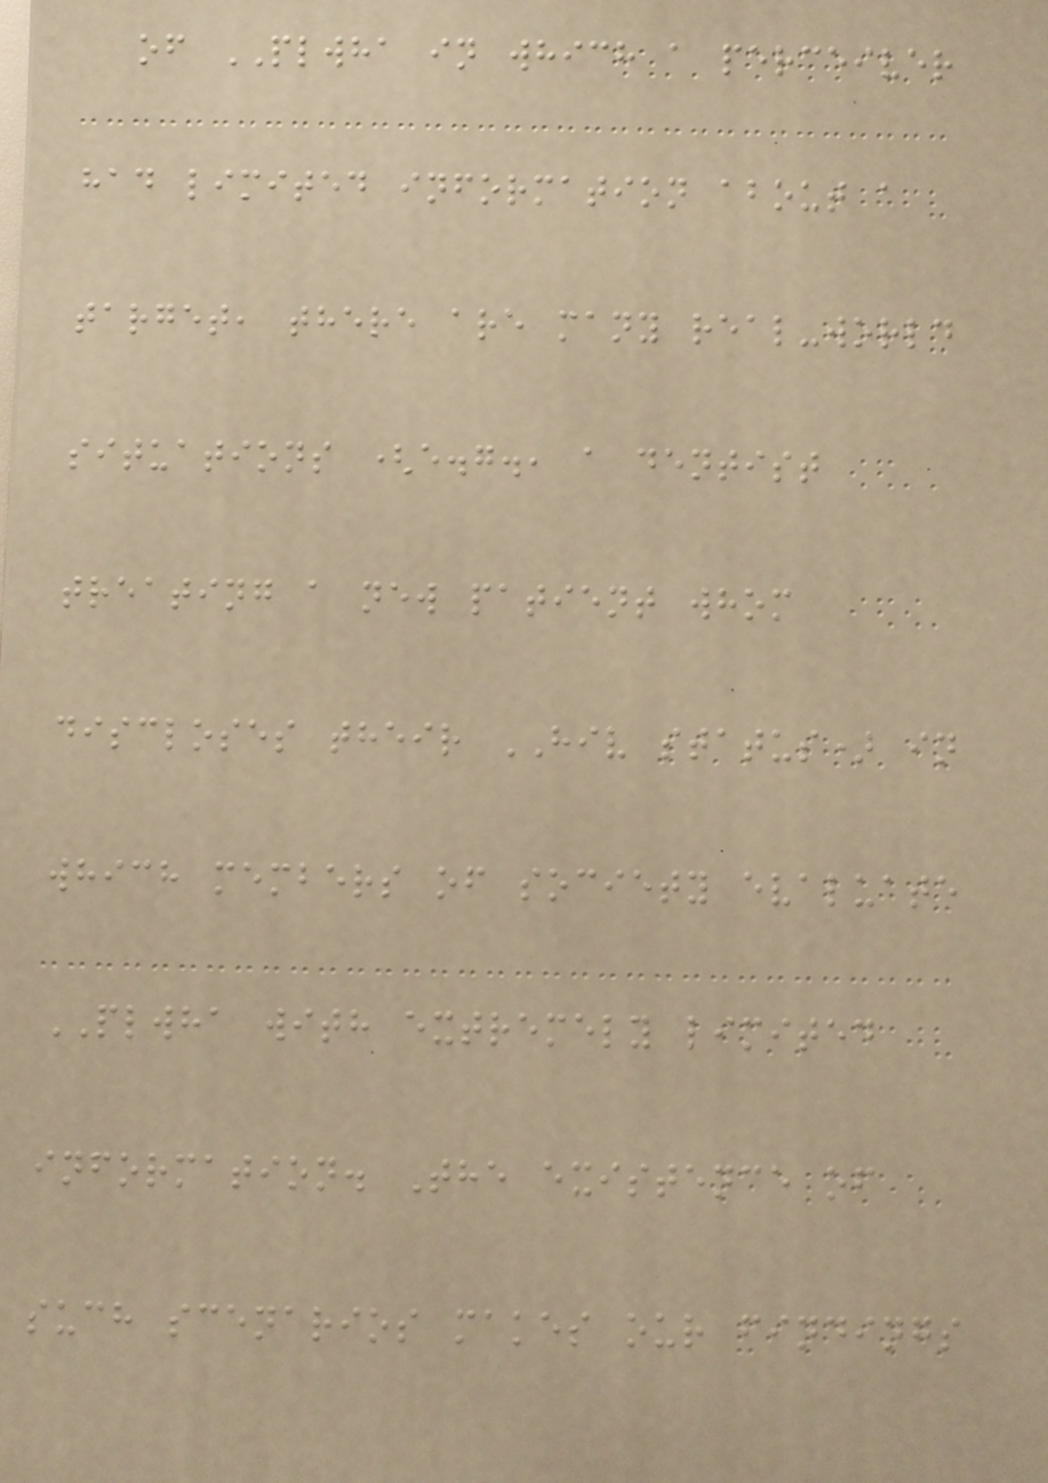of PLWHA in which a perceiver
had limited information about a
target, there are many real-world
situations (e.g., a dentist
treating a new patient whom
discloses their HIV status) in
which members of society evaluate
PLWHA with extremely limited
information. The existence of
such scenarios makes our findings
